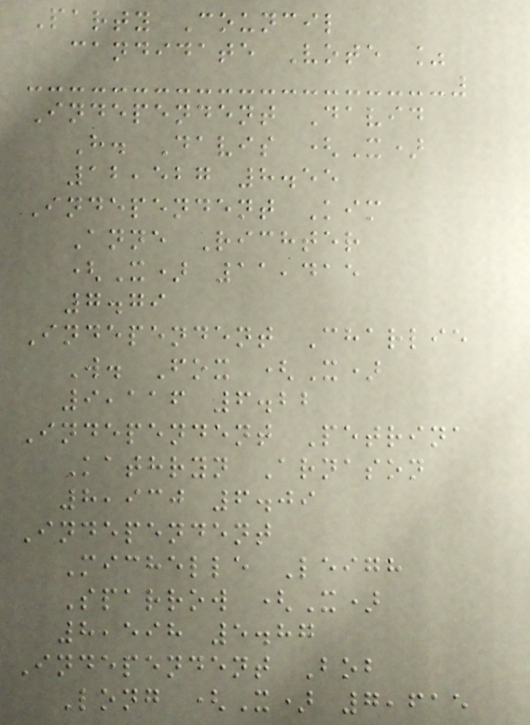Party Council
candidate Vote %
Independent David
H. Davis (X)
12,527 8.55
Independent Kim
Anne Richter
(X) 11,415
7.79
Independent Charlie
W. Fox (X)
9,116 6.22
Independent Petrina
Kathryn Arnason
8,930 6.09
Independent
Michelle Leigh
Sparrow (X)
8,598 5.87
Independent Bob
Long (X) 7,615
